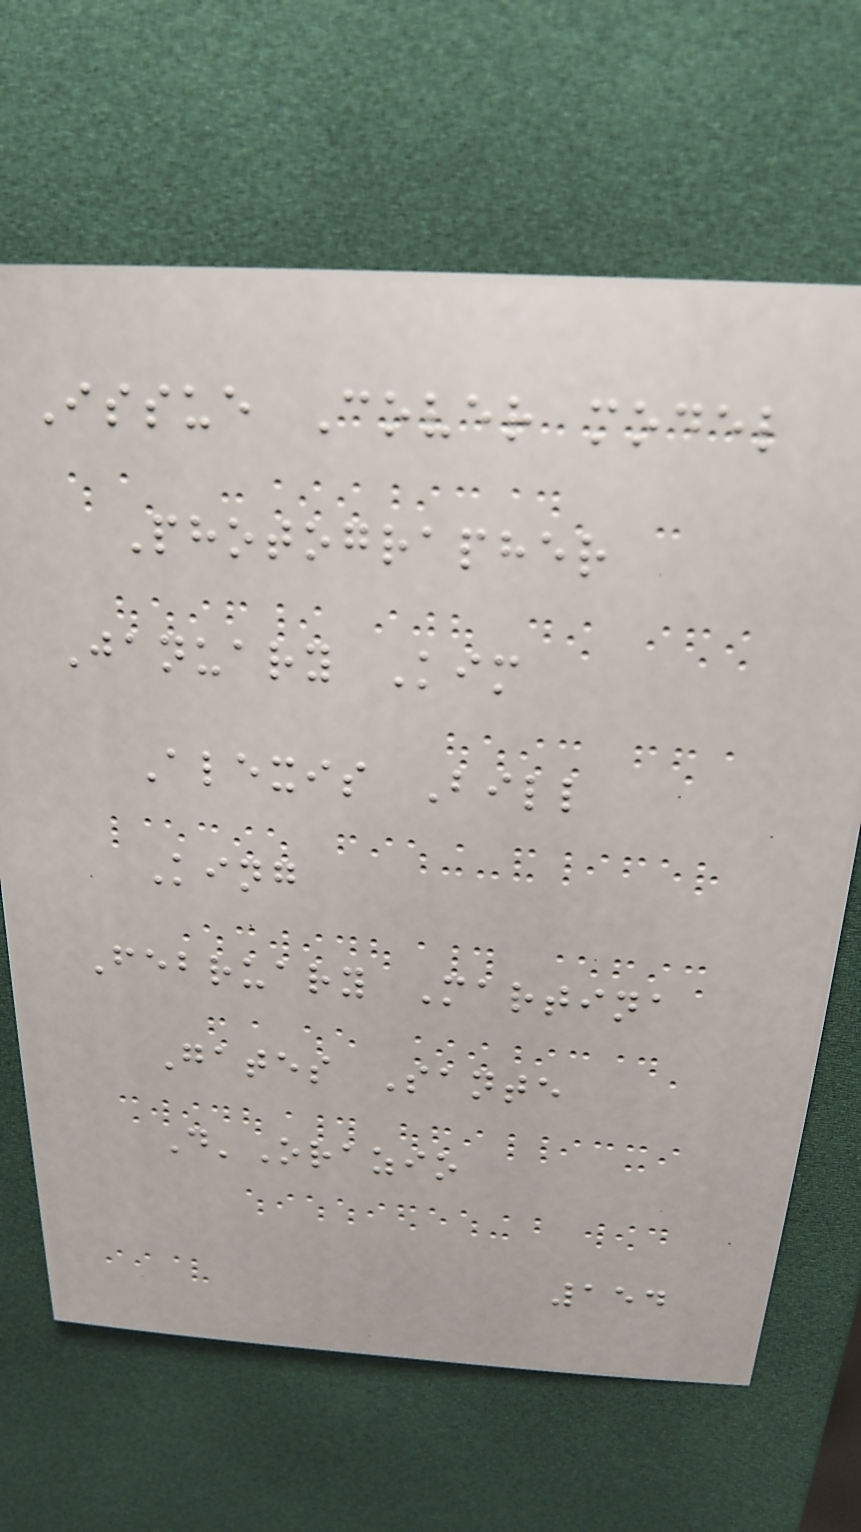Issue Cover model
Photographer
January Kim
Alexis Bill
King
February Martina
Gates Sante
D'Orazio
154
